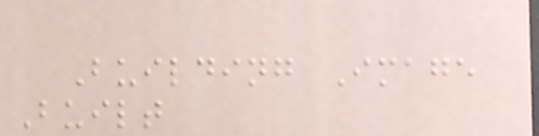Building Image
Built
